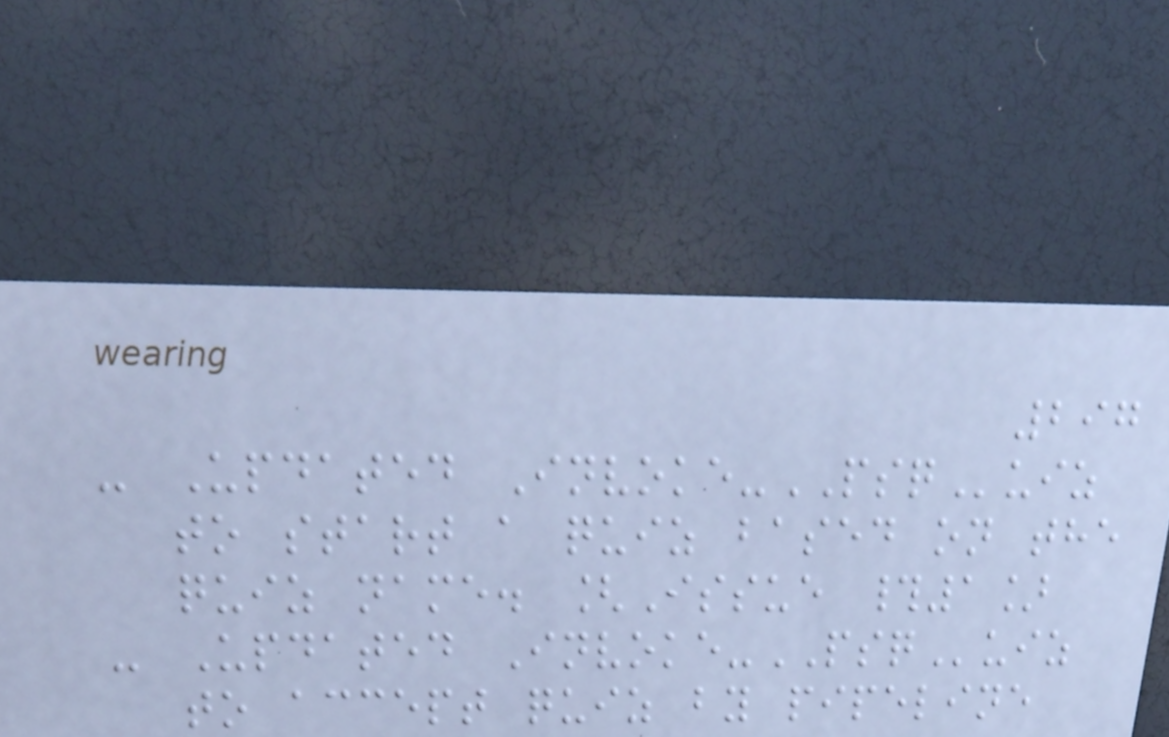297
- Updated Invoke-PSQuiz
to start a quiz based on the
quiz name. [Issue #1]
- Updated Invoke-PSQuiz
to accept quiz by pipeline
